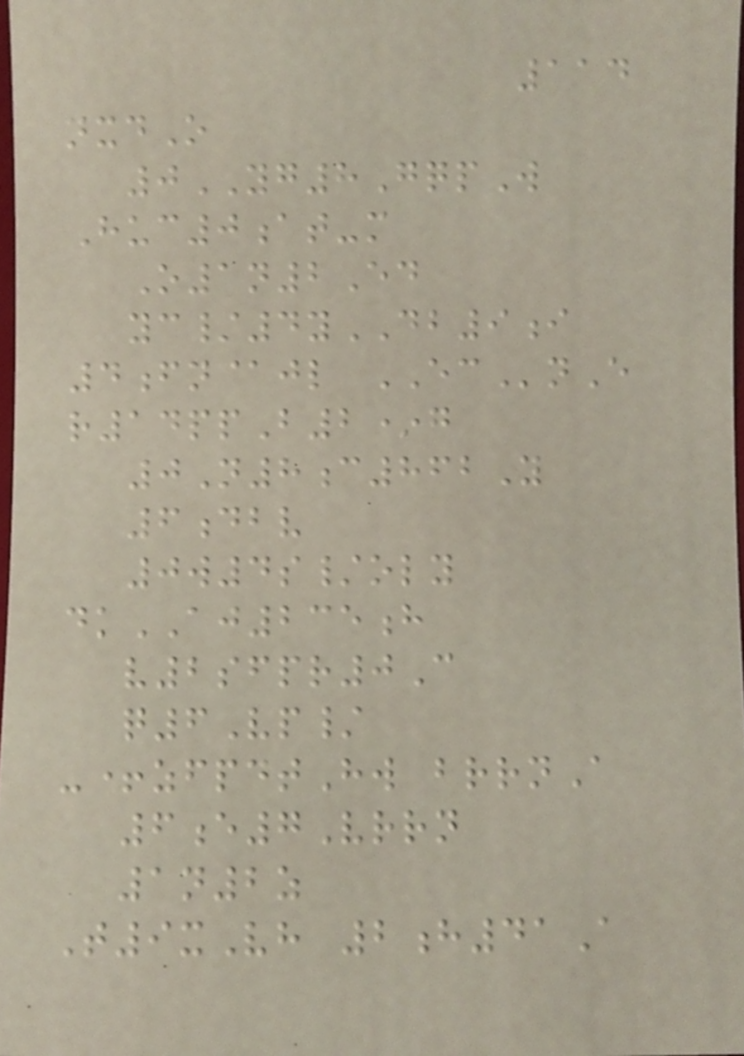114
nxdO
0YG8GqpW
Huc0at-m
O1n2Ed
yc/4yDB9i
4fn@jl ECnE
r14ppB2*g
0N8c862Y
6dbv
0w4s/oly
dkAJ235h
v2sfpr0C
q6Vp/
-+zfpdtHw brrnA
6e7Vrrn
1n2z
T9xVh 2h41A
